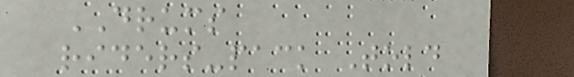DRUMS
riders-pack Told
